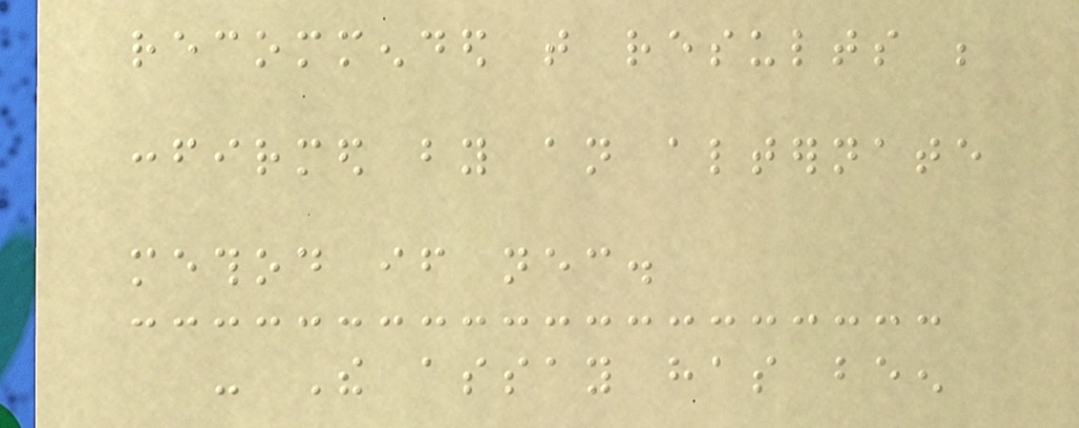recommended that results be
confirmed by an alternate
method if necessary.
- The assay has been
